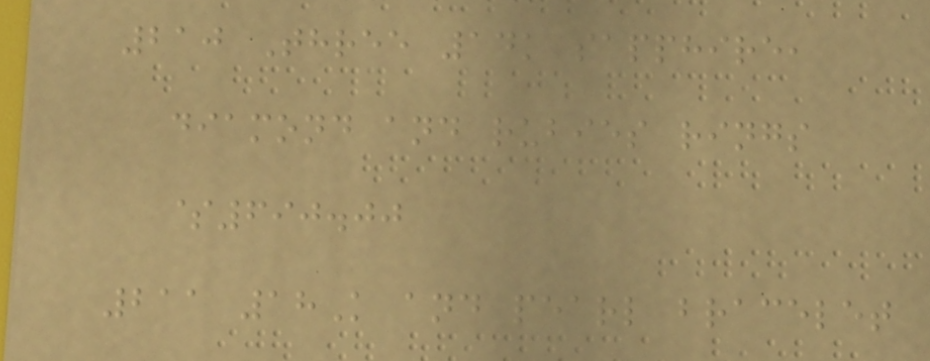210 Three 14k sapphire,
diamond and rubies rings
$690.00
211 18K and pearl bracelet
